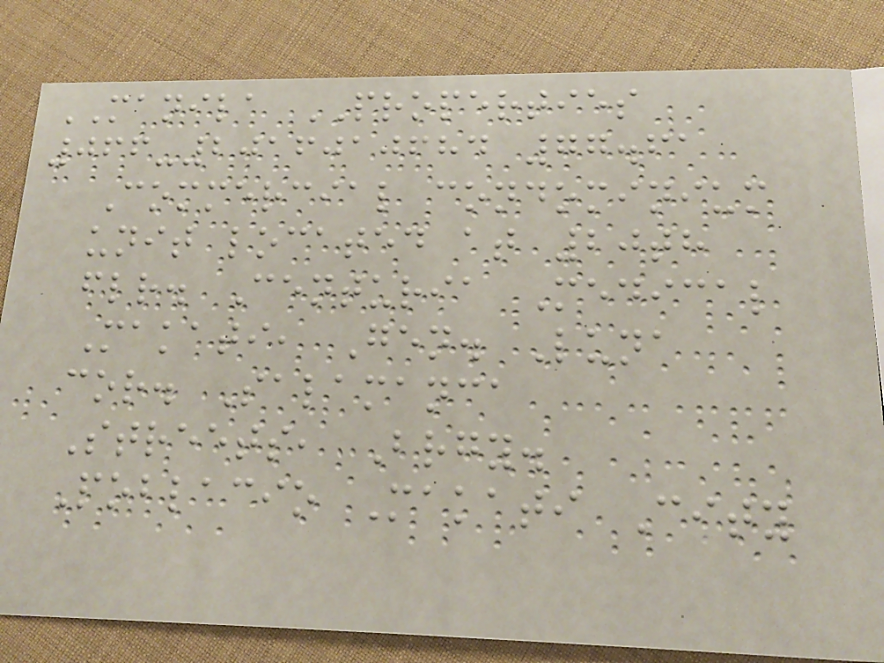MANILA PROPERTIES
066-2016010684 77.61
Commercial condominium
unit located at 20th
flr. Centuria Medical
Makati, Gen. Luna
cor. Salamanca
Streets, Brgy.
Poblacio Makati City
